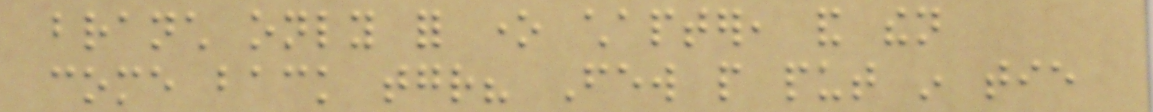branch only for one chapter, and then
come back together? Few people put in tie
